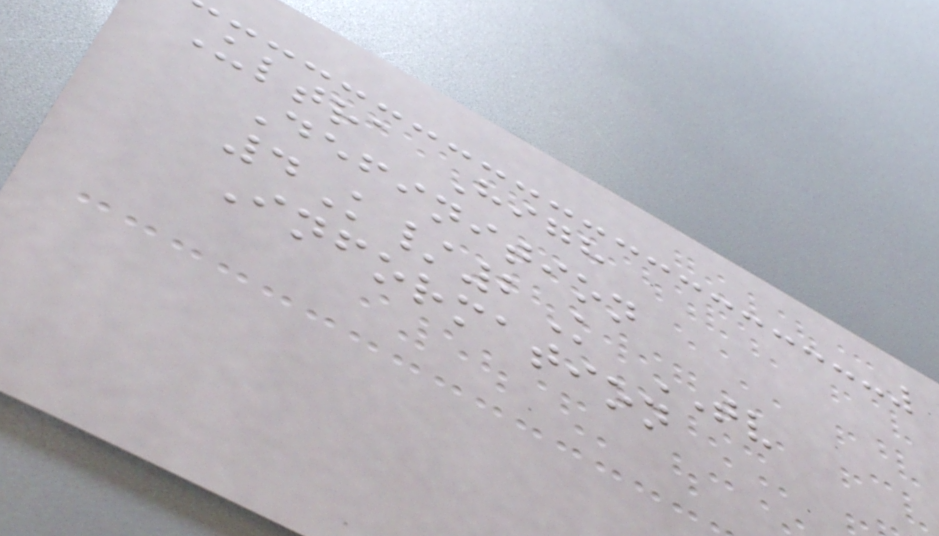Ultra High
Definition
4K/2K TV
Information
